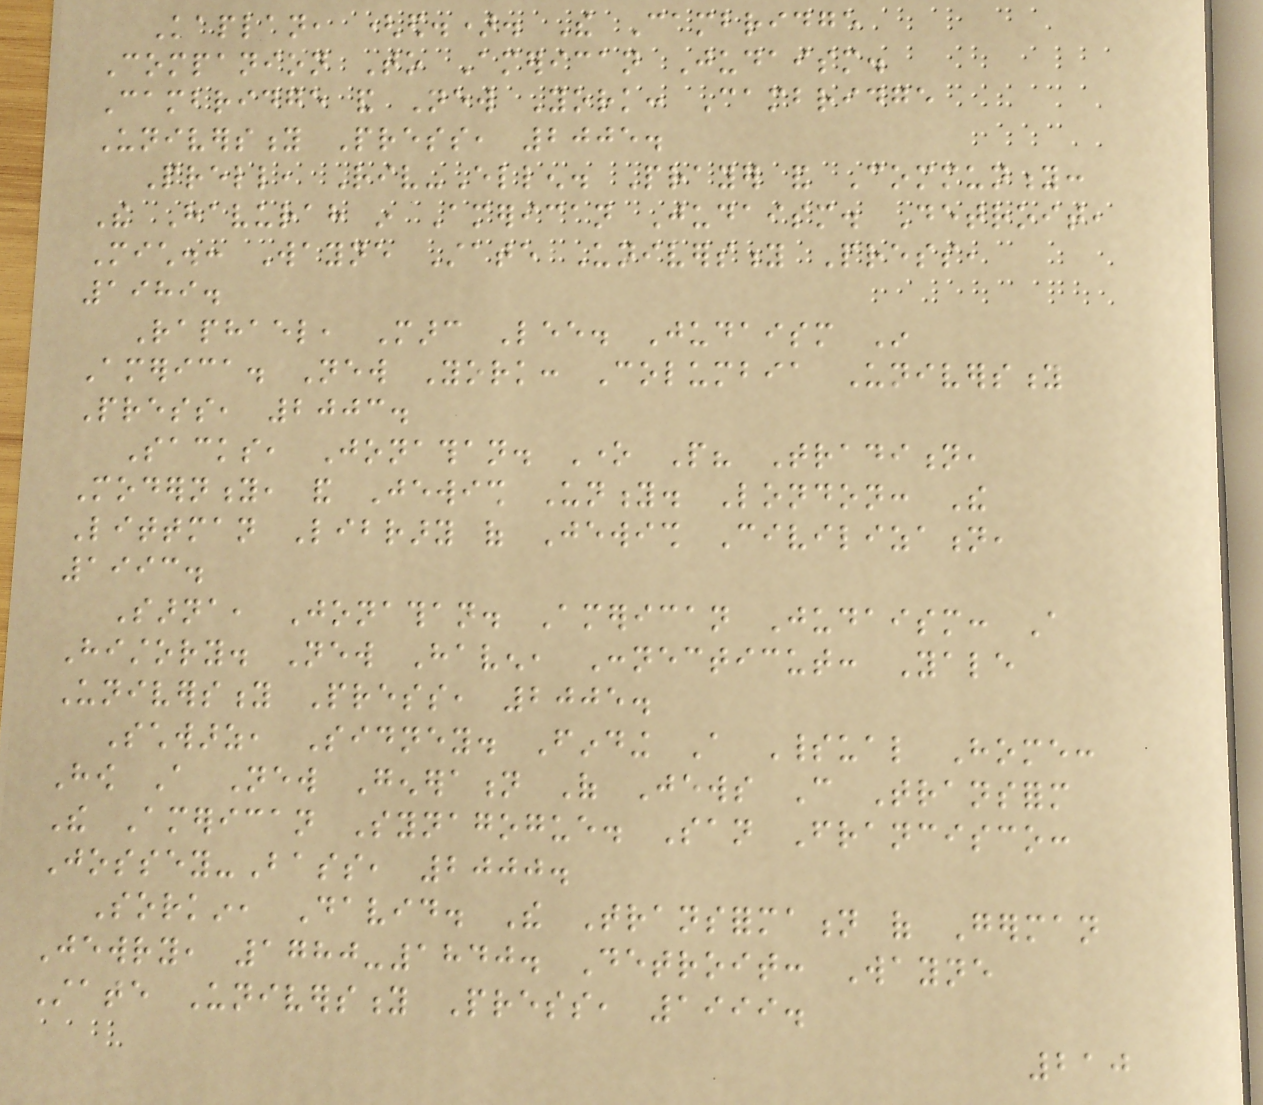Kaplan, (ed.). The Cambridge
Companion To American Judaism.
Cambridge and New York: Cambridge
University Press, 2005.
Prell, Riv-Ellen. Prayer and Community:
The Havurah in American Judaism. Detroit,
Mich.: Wayne State University Press,
1989.
Raphael, Marc Lee. Judaism In
America. New York: Columbia University
Press, 2003.
Sacks, Jonathan. One People? Tradition,
Modernity, and Jewish Unity. London: The
Littman Library of Jewish Civilization,
1993.
Sarna, Jonathan. American Judaism: A
History. New Haven, Connecticut: Yale
University Press, 2005.
Schwarz, Sidney. Finding A Spiritual Home:
How A New Generation Of Jews Can Transform
The American Synagogue. San Francisco:
Jossey-Bass, 2000.
Sorkin, David. The Transformation of German
Jewry, 1780-1840. Detroit: Wayne
State University Press, 1999.
210
